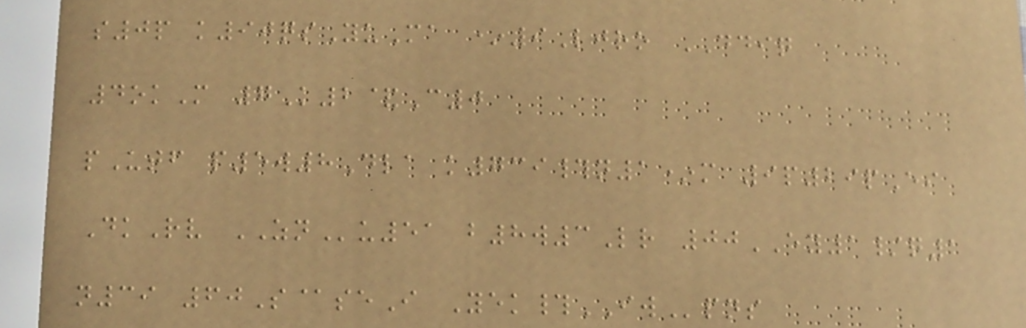s0p k90qsYuMa *9Ljro DDIQ
4okM 7K2&C0
pUtf p5w8Dla k739#n1*m 9p29pEi
DkRv ZNu51 b8w3Lr 00EY1/q1
n39 60S@seI Yek#IWpns
